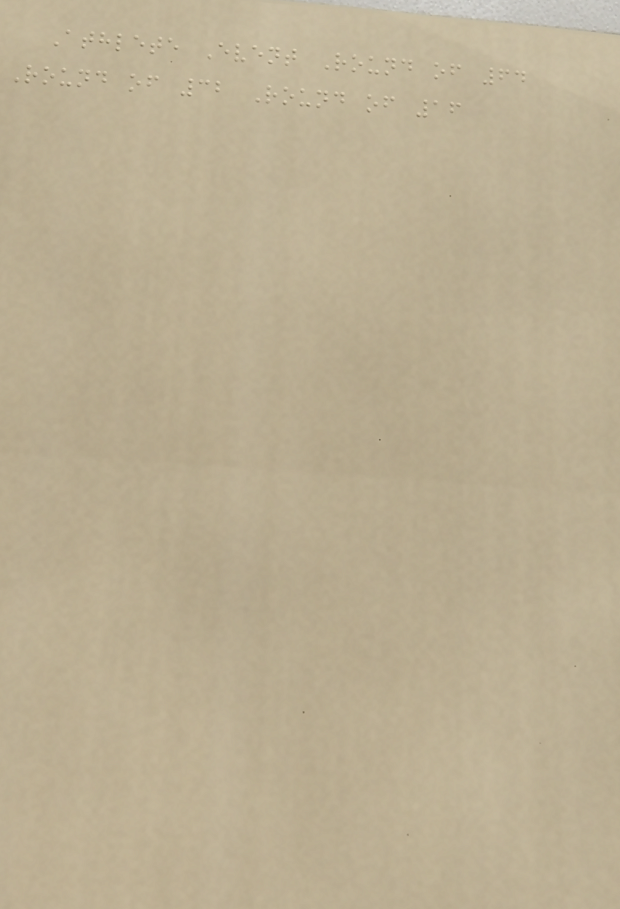Athlete Event Round of 64
Round of 32 Round of 16
